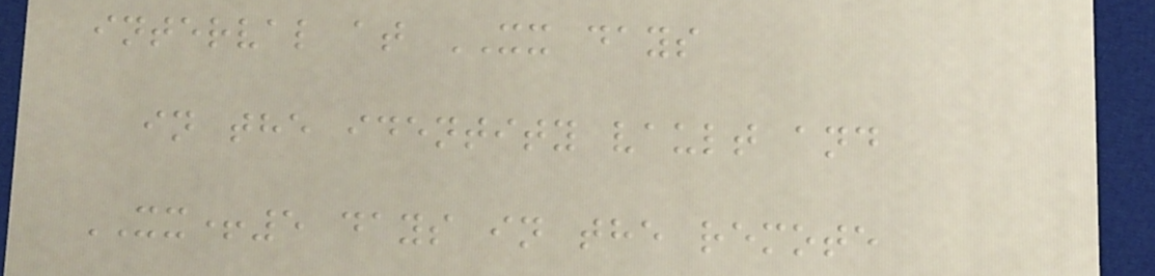interval at XX days
in the identity vault and
XX+5 days in the remote
